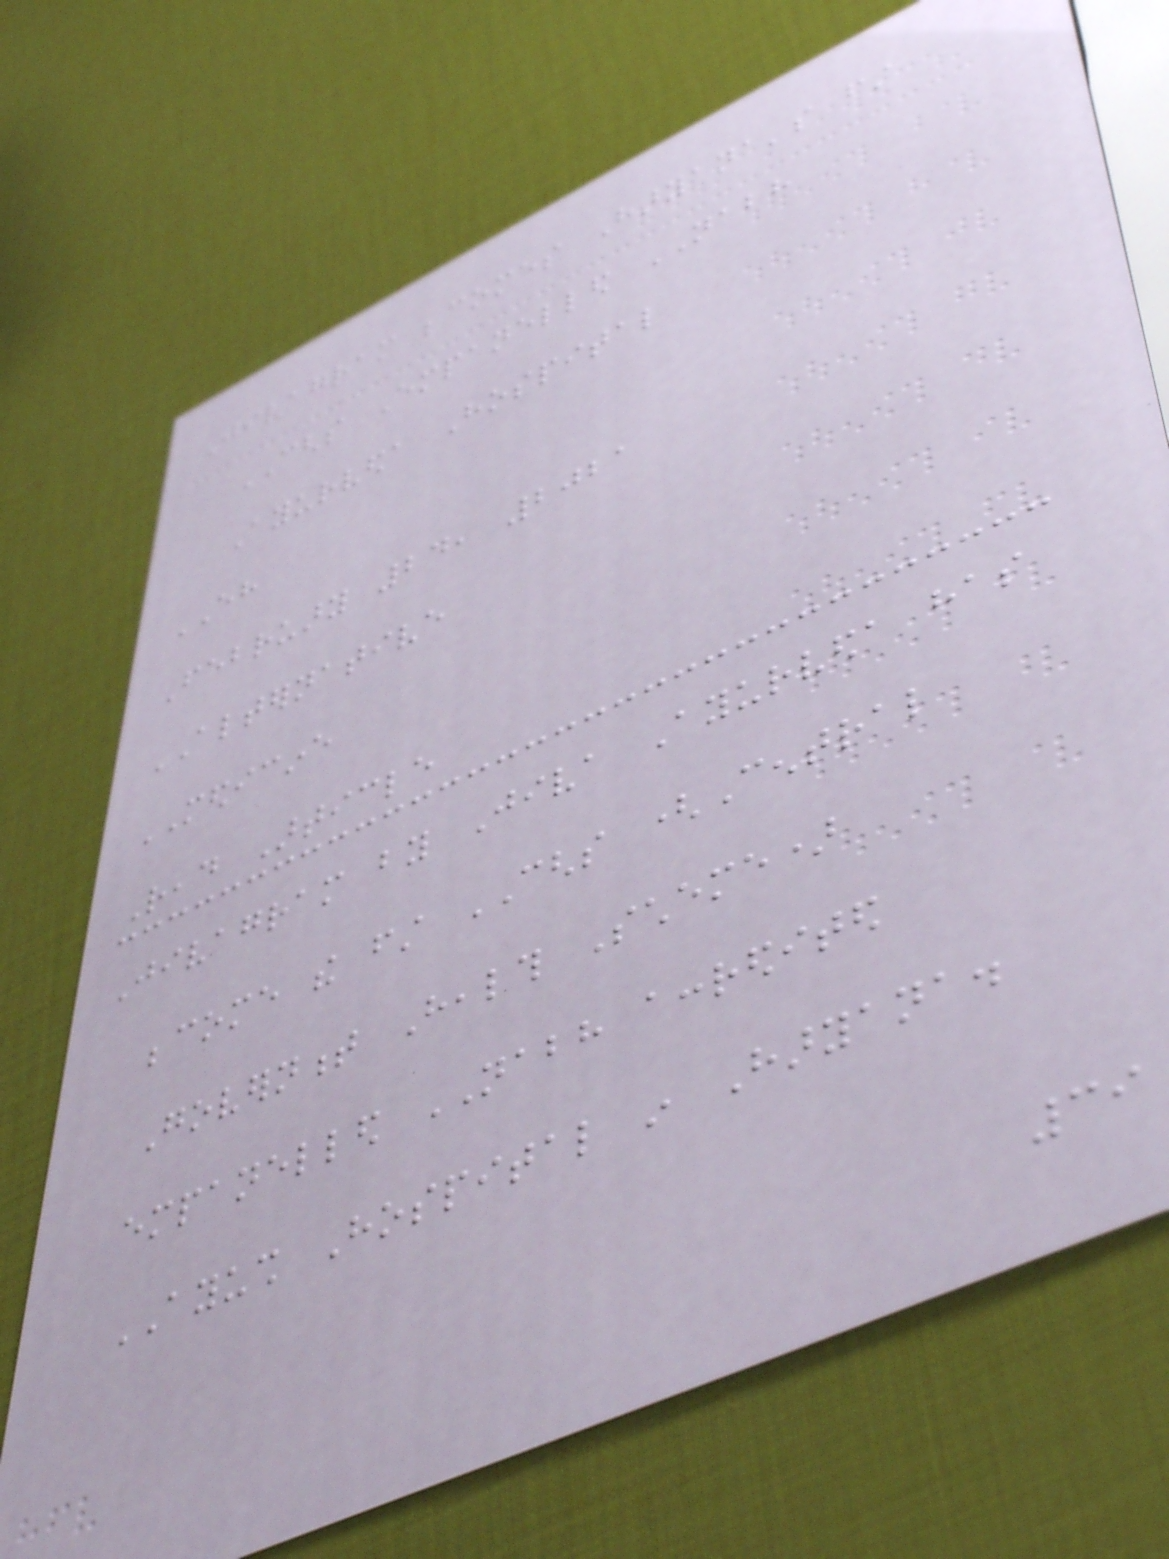Jivagram becomes Haryana's first
CGHS Empanelled NABH
Ayurveda Hospital
EH
February 24, 2021
ALTERNATIVE
MEDICINE
Read Article
Jivagram by Jiva Ayurveda has
become the first CGHS (Central
Government Health Scheme)
empanelled NABH accredited
AYUSH Hospital in Haryana.
39
